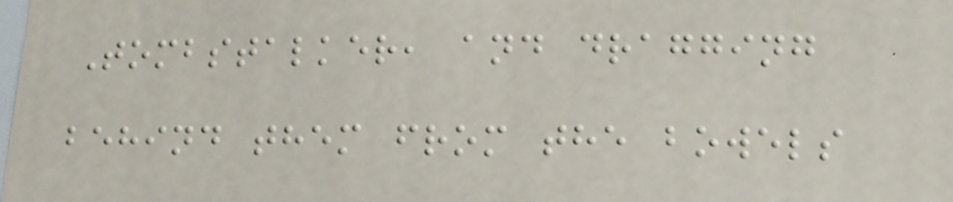Tombstalker, and dragging
behind them from the bowels
